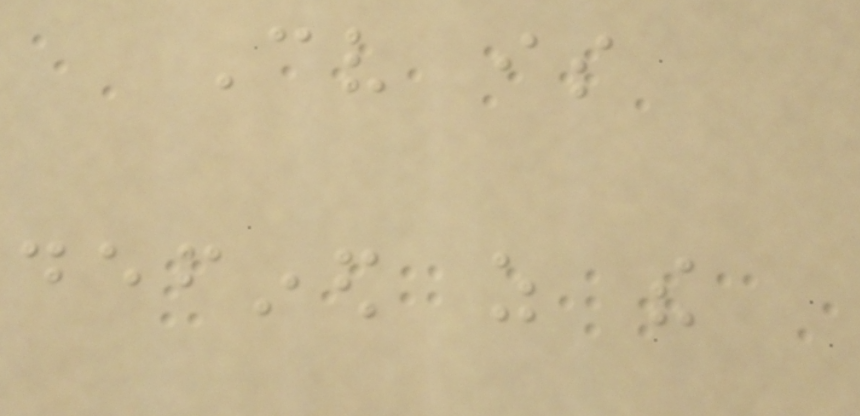Cv is
defined as the
